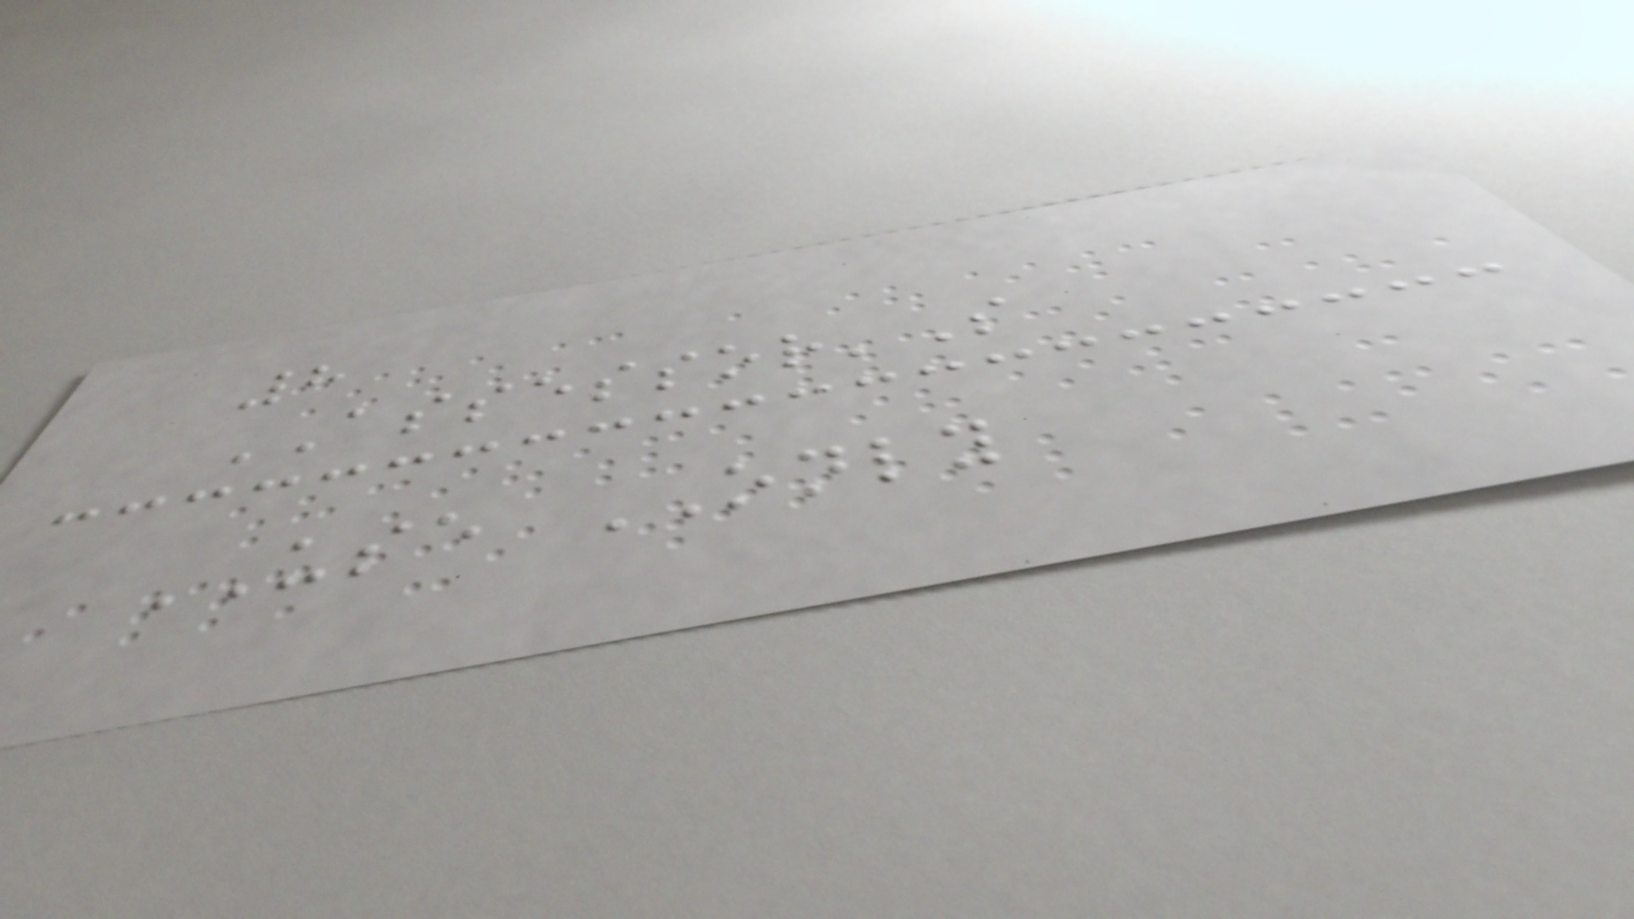8
ASSESSOR'S
USE ONLY
